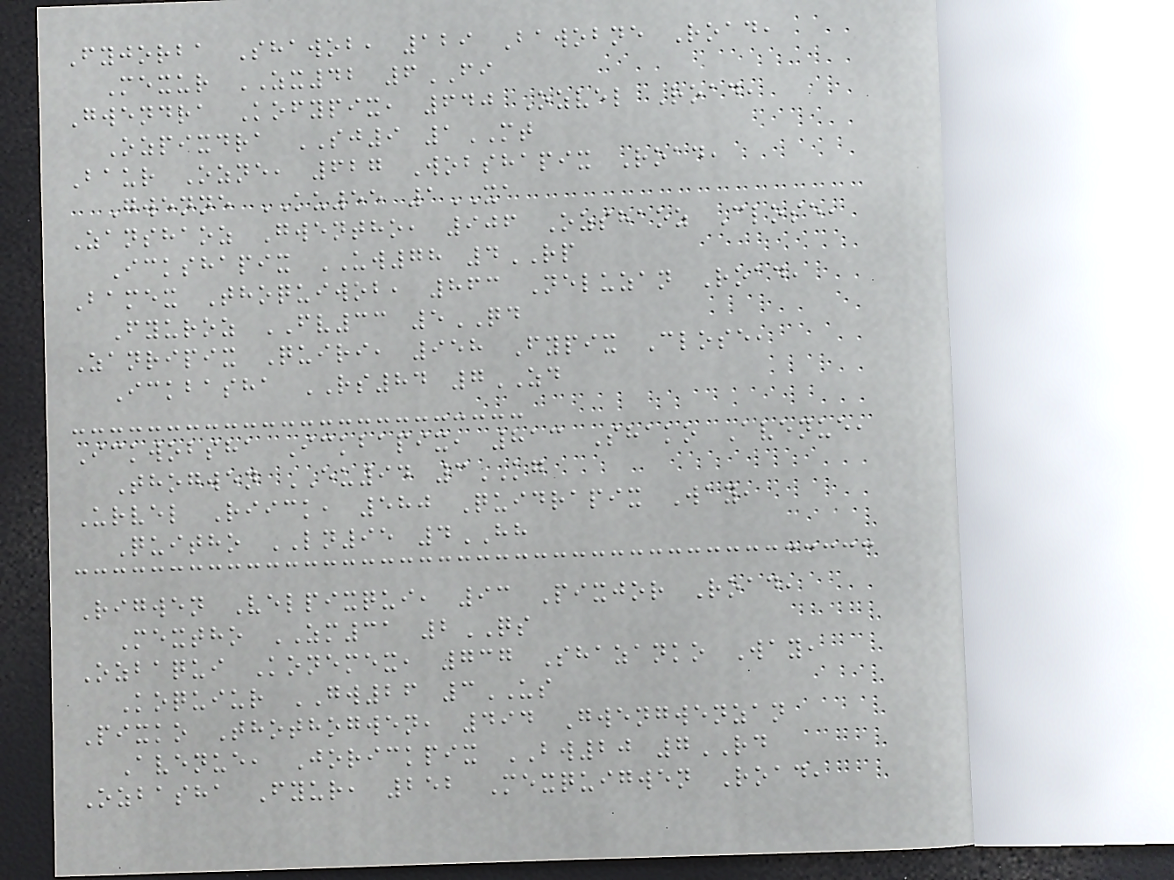Fyjorba Shawob, 129 Bawobne Road,
Mexur ZX42 6FI
Gwendra Kofypix, 640 Ozvel Road,
Ozpixdra SJ9 1MT
Baur Ozne, 627 Wobshapix Road,
Gwenne KU55 1XA
Zanshaoz Gwentho, 906 Ozshaoz Close,
Ickshapix UW78 4RP
Bamex Thoquiwob, 863 Neluzan Road,
Fyuroz FV33 5QD
Zanripix Quiri, 958 Fypix Close,
Ickbasha RS84 7ZD
Ickwobsha Ickbapix, 813 Shako Avenue,
Thogwen EU94 3KG
Urvel Riick, 580 Quidrapix Way,
Quitho LN95 4HH
Rigwen Velpixqui, 93 Pixjor Road,
Mextho ZM31 2QS
Ozbaqui Konemex, 737 Shazanko Way,
Koquiur GW26 3US
Pixko Thothogwen, 494 Gwengwenzan
Avenue, Jorickpix BW20 7RD
Ozbasha Fyur, 252 Mexquigwen Road,
